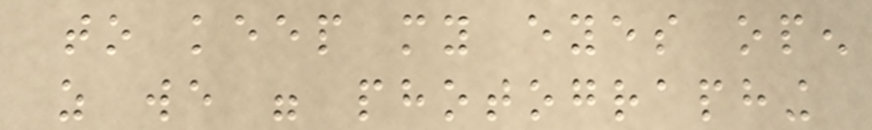to keep my eyes open
as we were photographing
